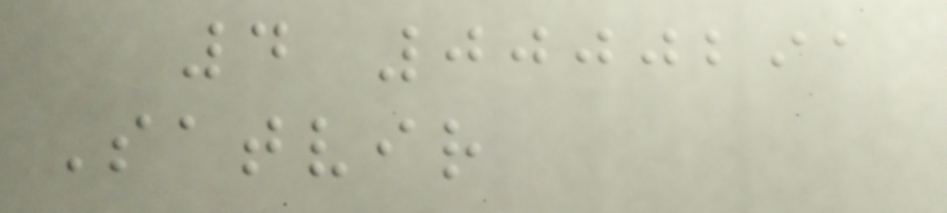4 0000291
Satvir
